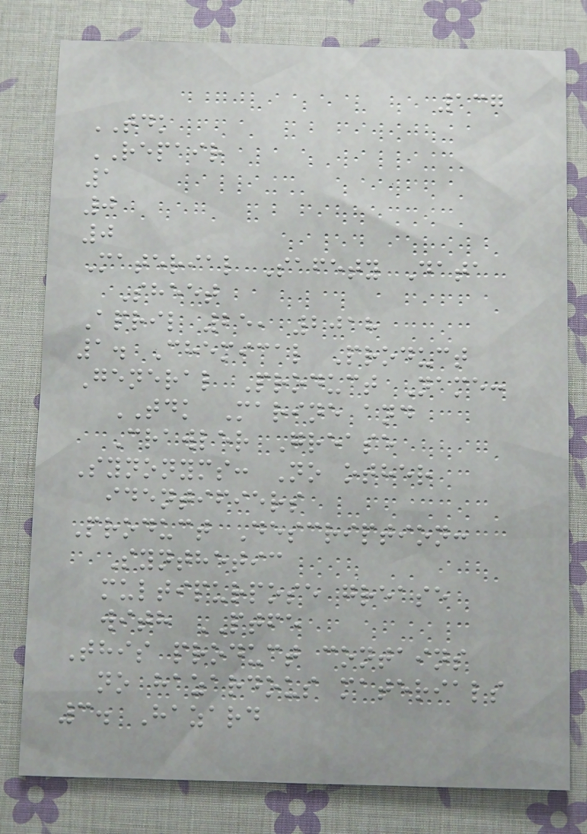137
TDK
REPAIR
1
0
0
Material Safety Data
Sheet
April 25, 2018
1. Chemical Product
General Product Name:
TDK Marine and
Crawler Grease
Synonyms: No other
identifiers
Product Description:
Synthetic
multipurpose grease
with PTFE
This product contains
no hazardous materials
3. Hazard
